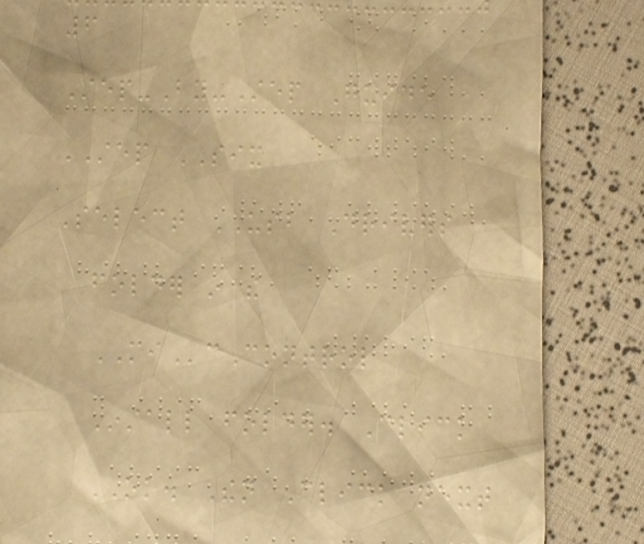6
Step-By-Step Guide
STEP SIX
Select USB Drivers
folder in the
MIcControl
Install folder. Click
OK. Then Click next
